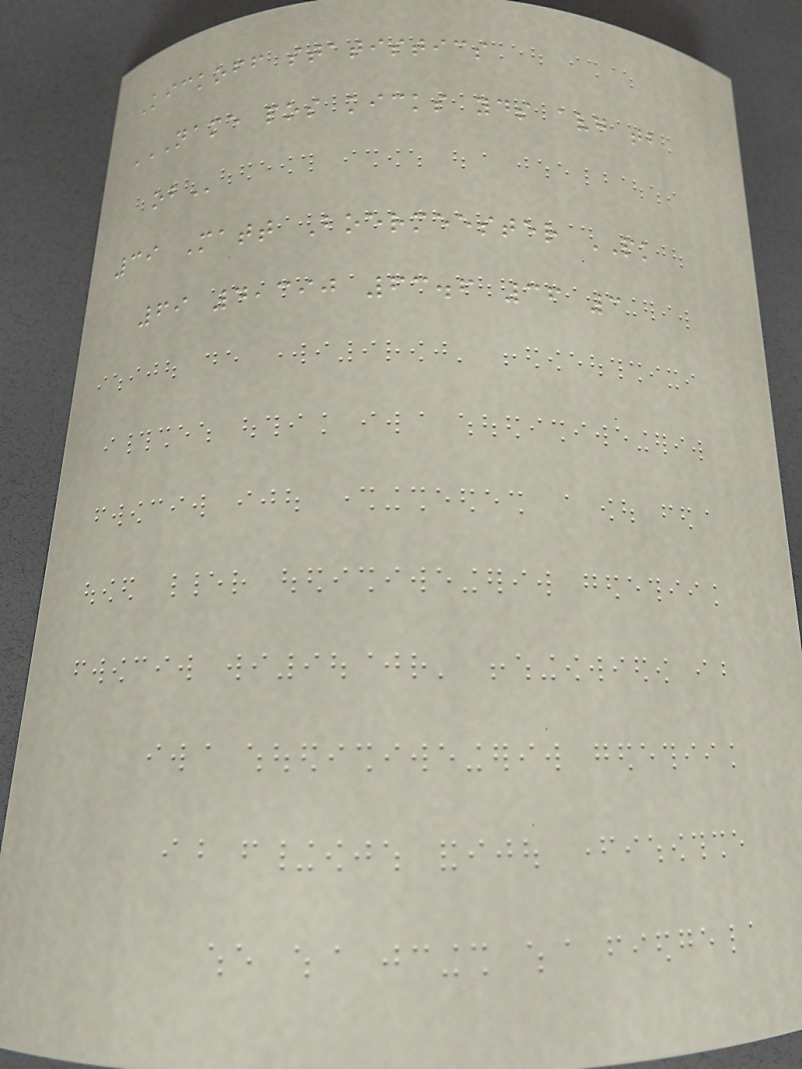Kickoff statistics
NAME POS KICKS YDS AVG TB
OB
39 Matt Boermeester PK
69 4,390 63.6 36 3
